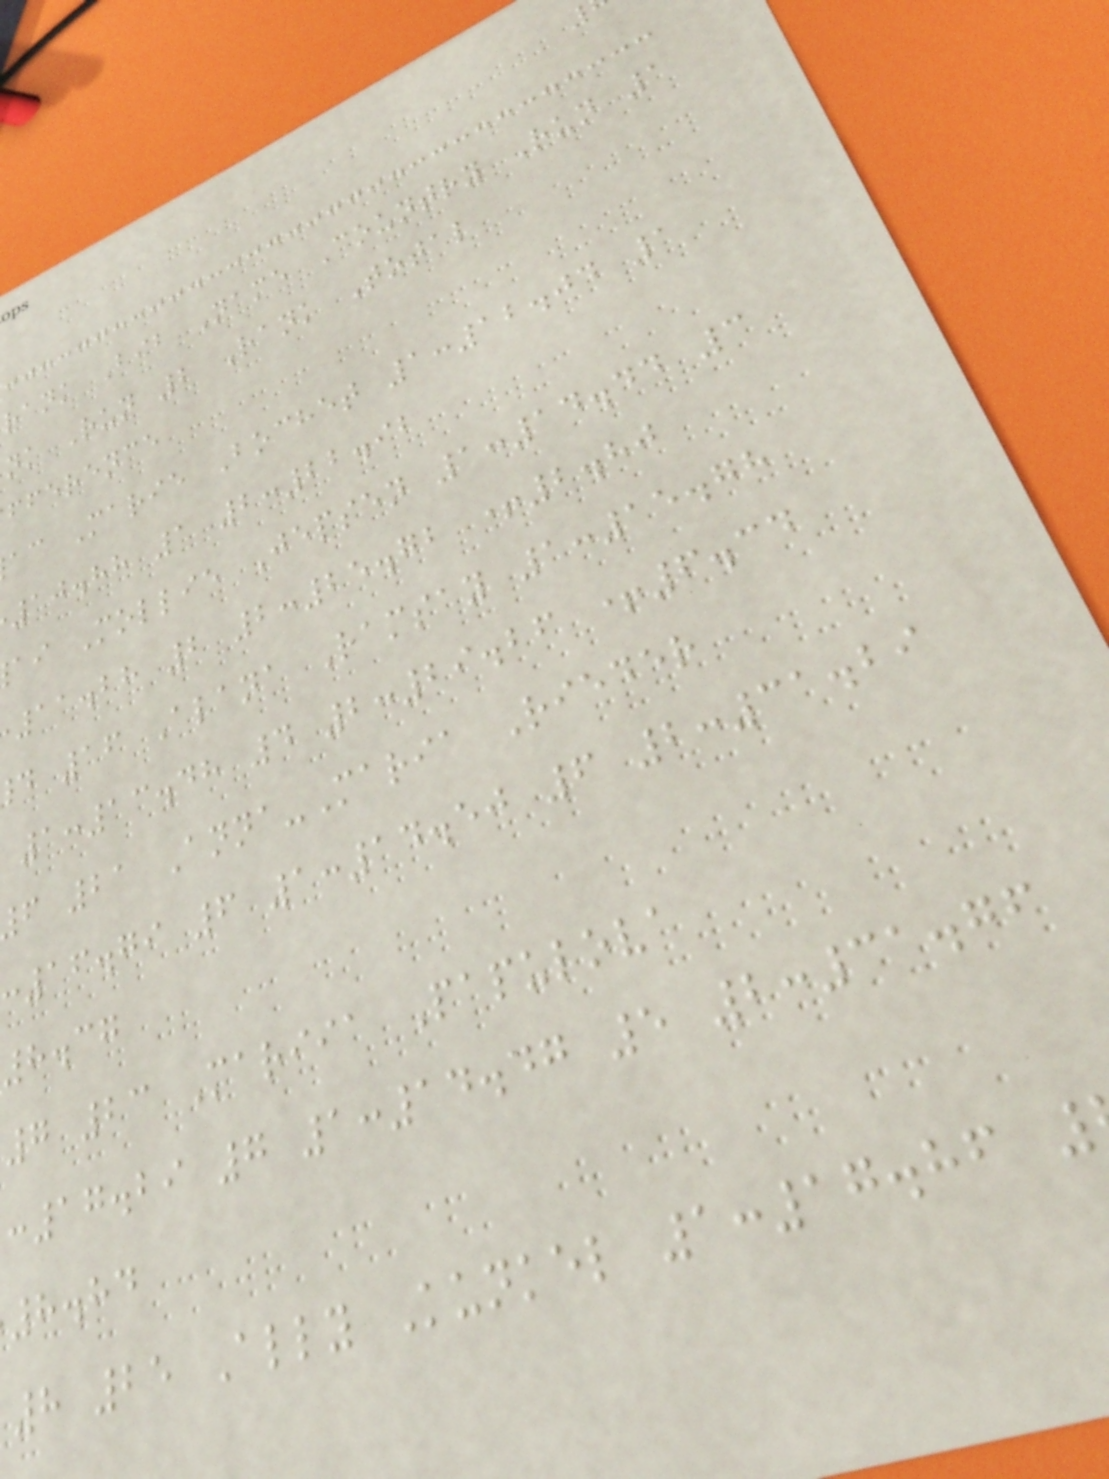rank Bib Name Country Run 1
nk Run 2 Rank Total
fference
ac Marie Bochet 1:12.04 1
10.88 1 2:22.92
ai Mollie Jepsen 1:14.44 3
11.28 2 2:25.72 +2.80
d 16 Alana Ramsay 1:15.78
1:13.48 4 2:29.26 +6.34
f 21 Anna-Maria Rieder
:16.79 6 1:14.50 6 2:31.29
8.37
7 23 Mariia Papulova
:17.29 7 1:14.47 5 2:31.76
8.84
8 25 Ally Kunkel 1:17.86
